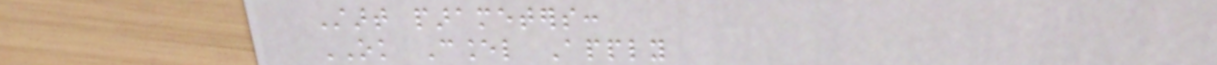Start parameters:
OK Cancel Apply
